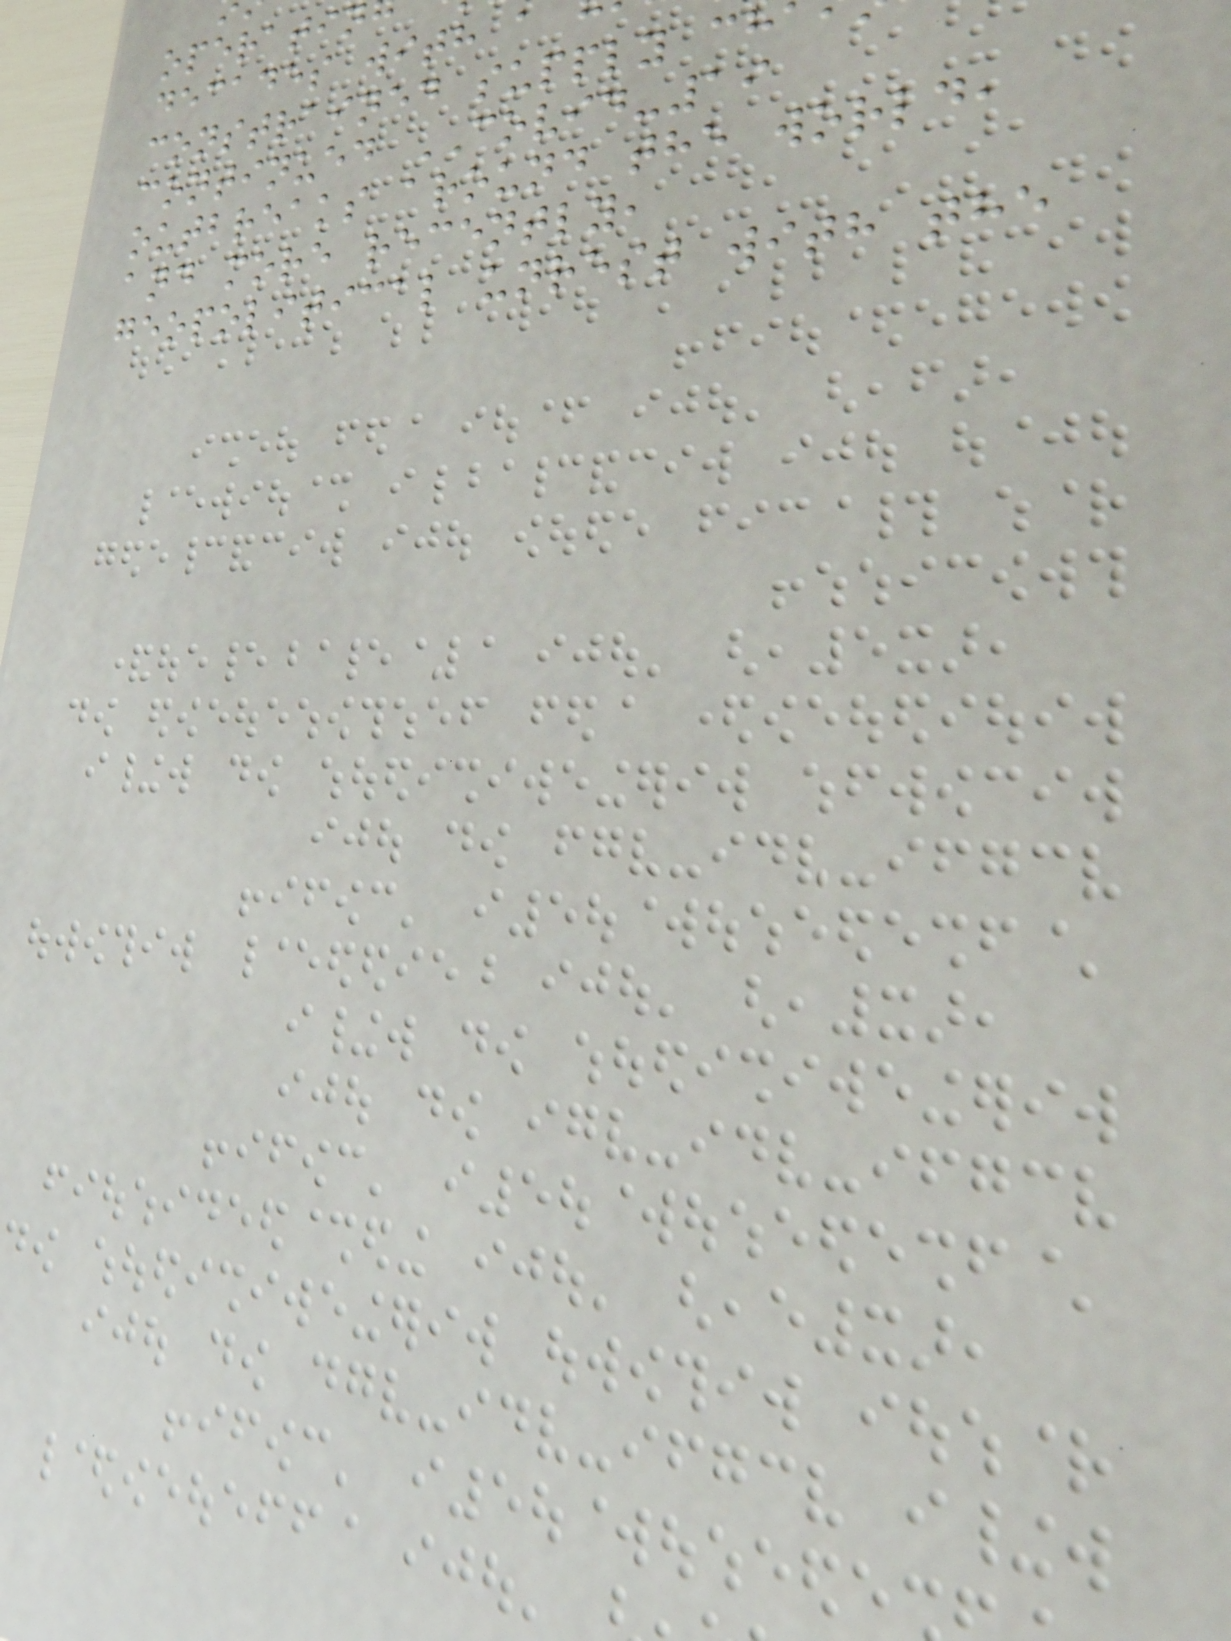operatin
decades with a
constrained supply ch
continued COVID-19
outbreaks around the world,
and more recently,
geopolitical unrest with the
